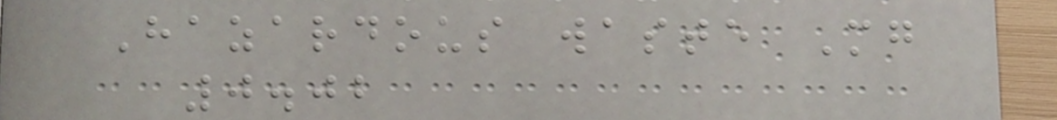Hazardous waste Mg
0.02
